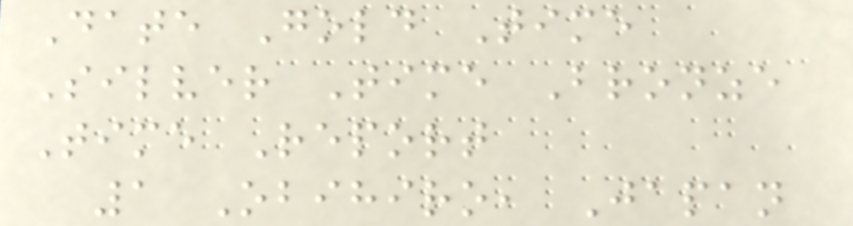Date Gold Time
Silver Time Bronze
Time Report
1 Obihiro, Japan
